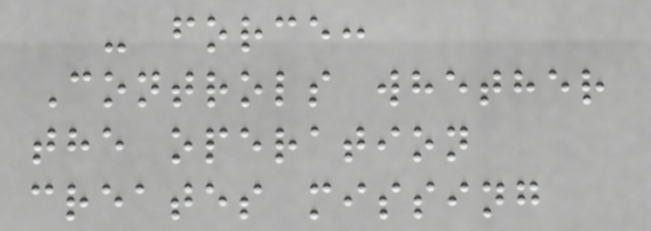- force:
Controls whether
the operation
creates missing
